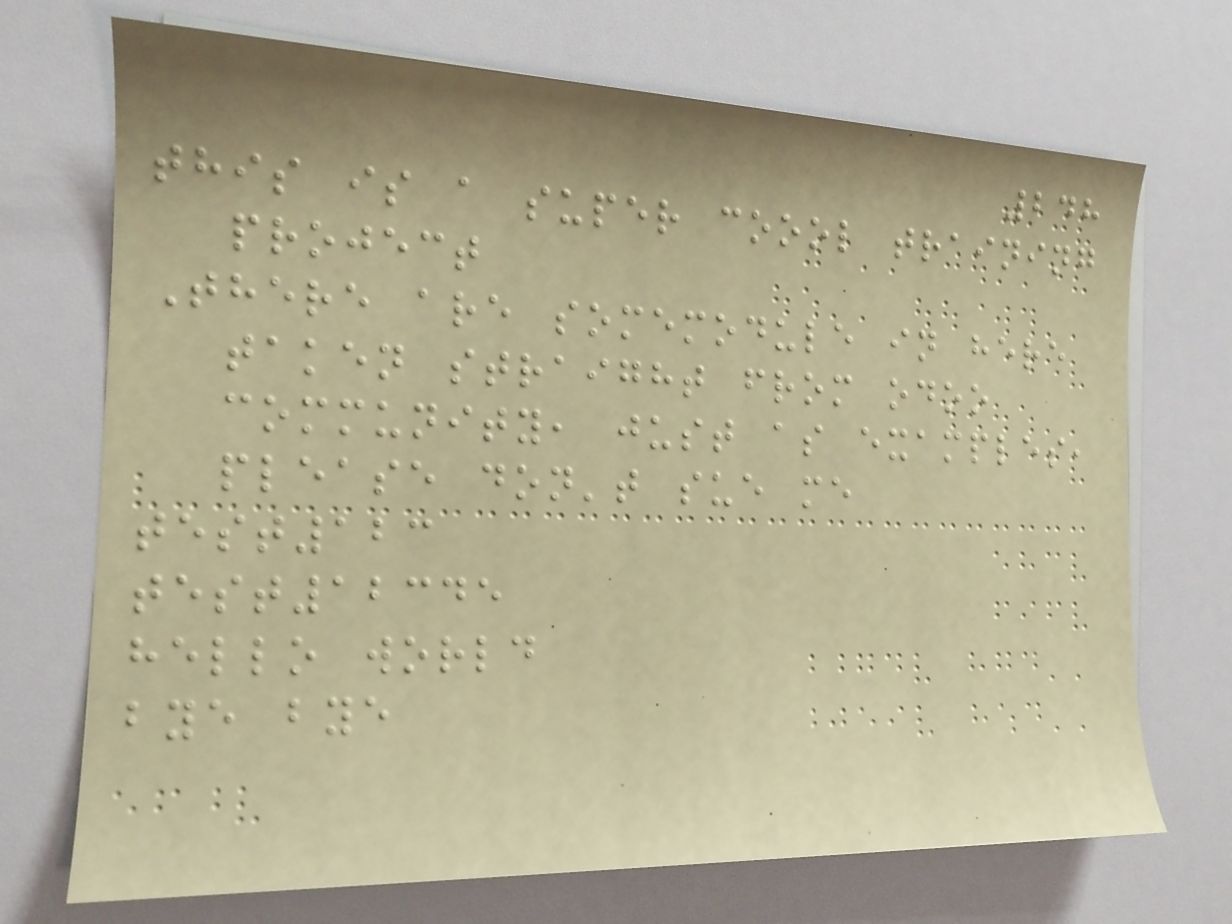248
this is a super coool training
project
There are somemodule in here
taken straight from odoo
community, just as examples,
please don't sue me
test123
test12345
hello world
bye bye
